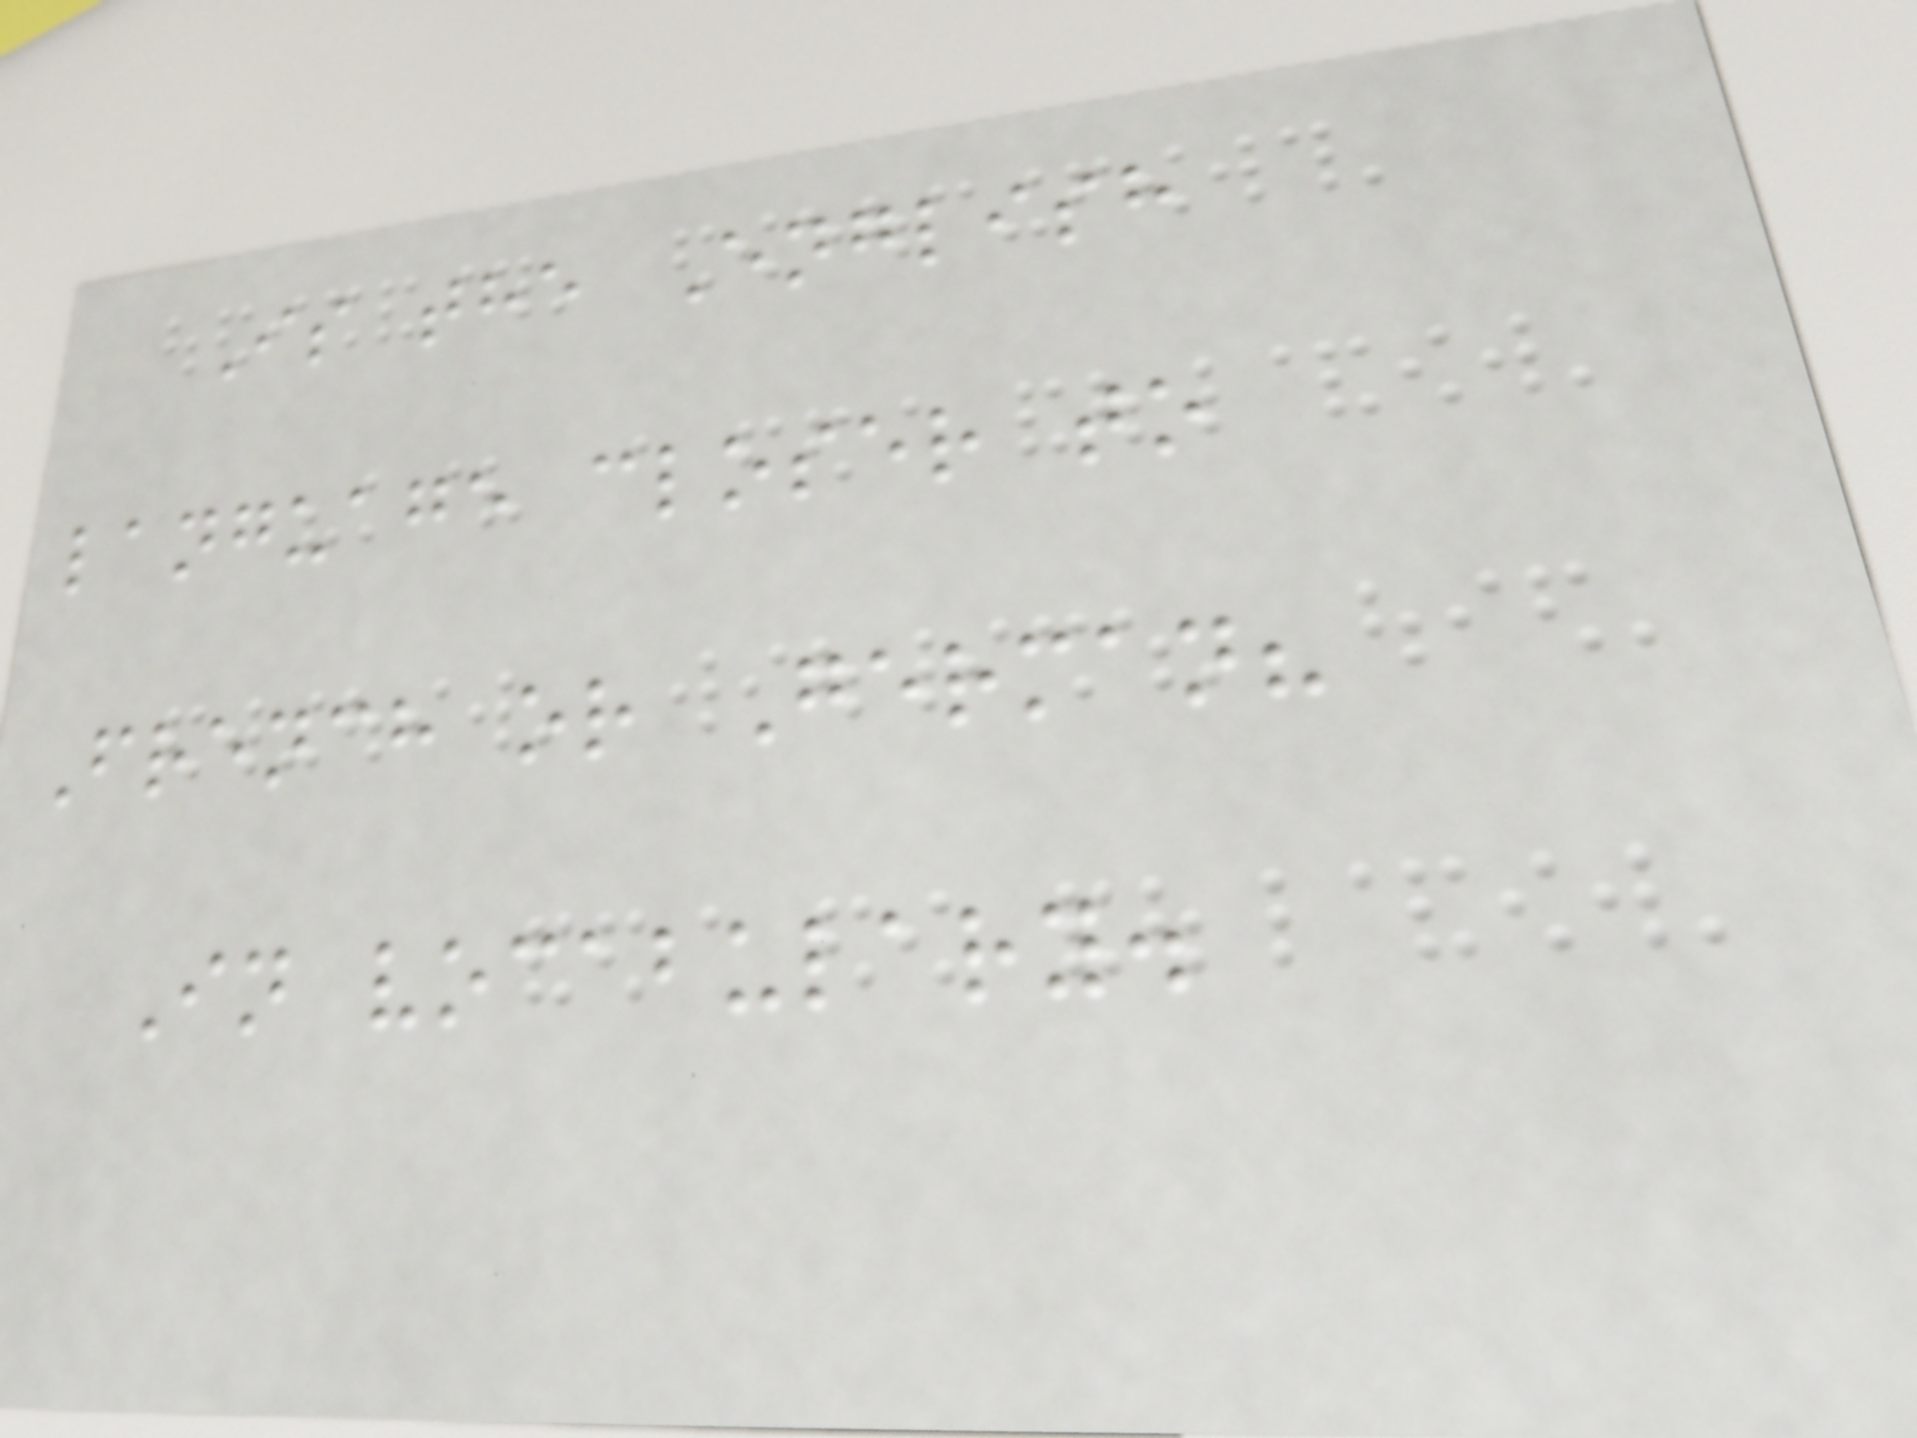Is the English
language closer to
French or German?
In vocabulary.
